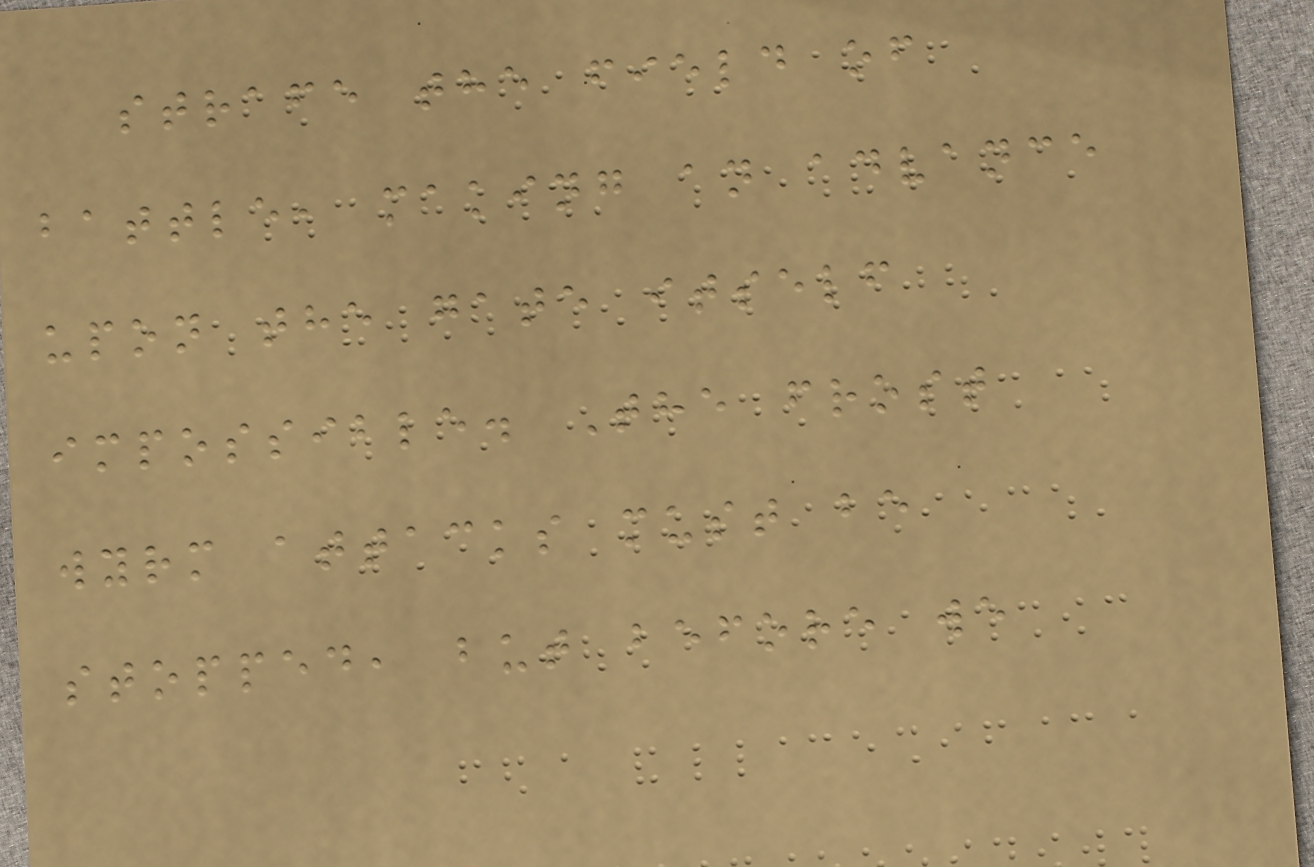strafe the field of
battle, making an advance
upon the gate itself
impossible. The frost
wyrm attacks must be
stopped, but before we
